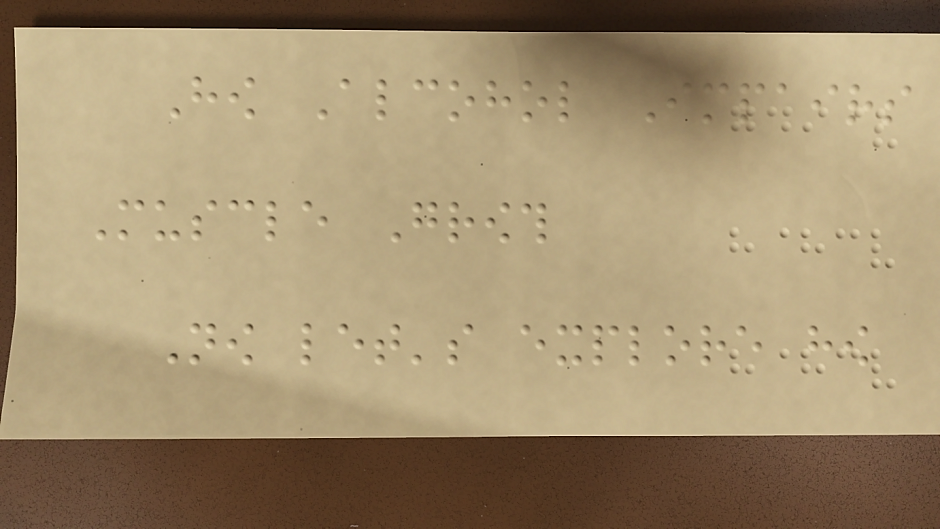How Alcohol Impairs
Muscle Growth
Now let's explore how
